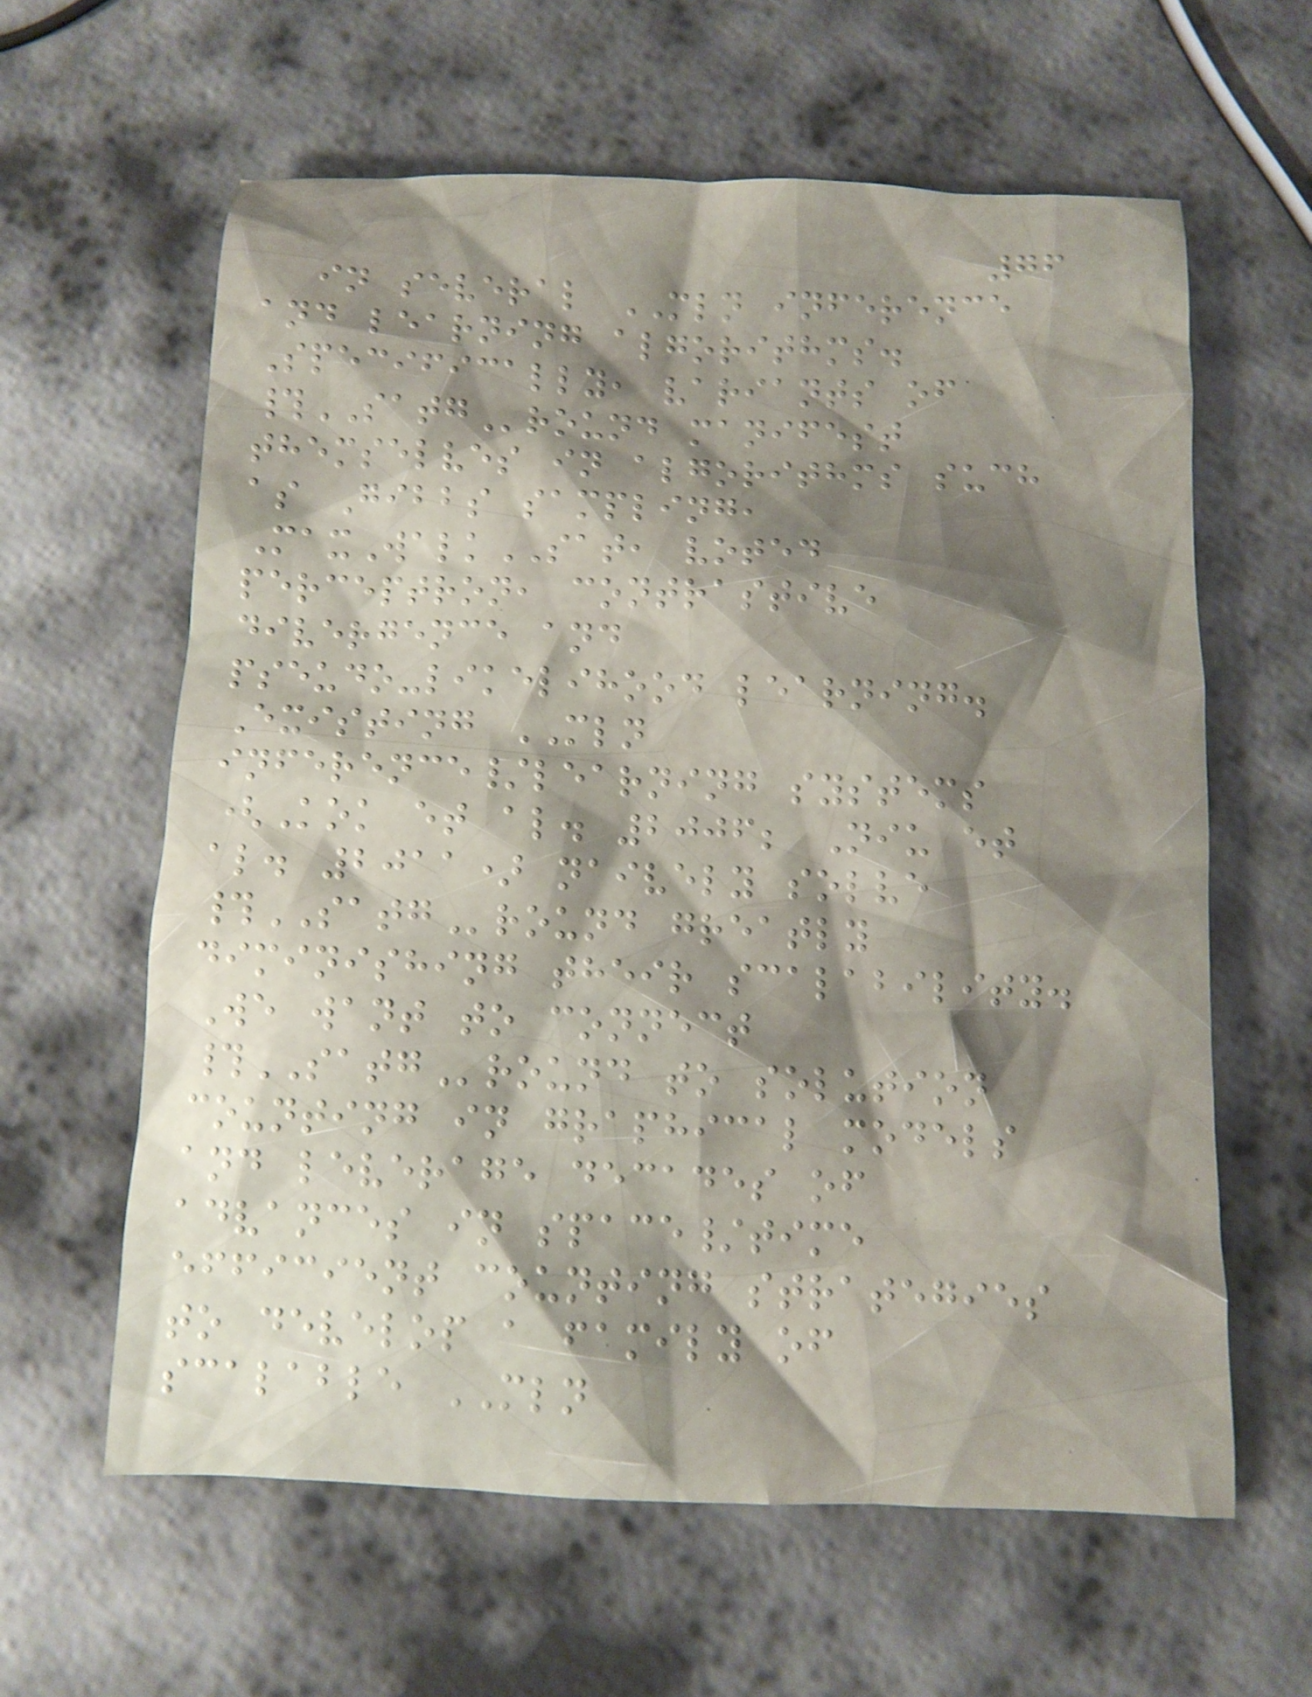76
in several MLN inference
and learning algorithms.
Specifically, variants of
#SATGround manifest
themselves in algorithms such
as Gibbs sampling,
MaxWalkSAT, voted
perceptron, contrastive
divergence and
pseudo-likelihood learning.
Existing MLN
inference/learning systems
(Kok et al. 2006; Niu et
al. 2011) naively solve
#SATGround greatly
diminishing their scalability.
We want to connect
#SATGround to solution
counting in graphical models
and leverage decades of
advances in space/time
efficient counting strategies
to develop a family of
scalable MLN
